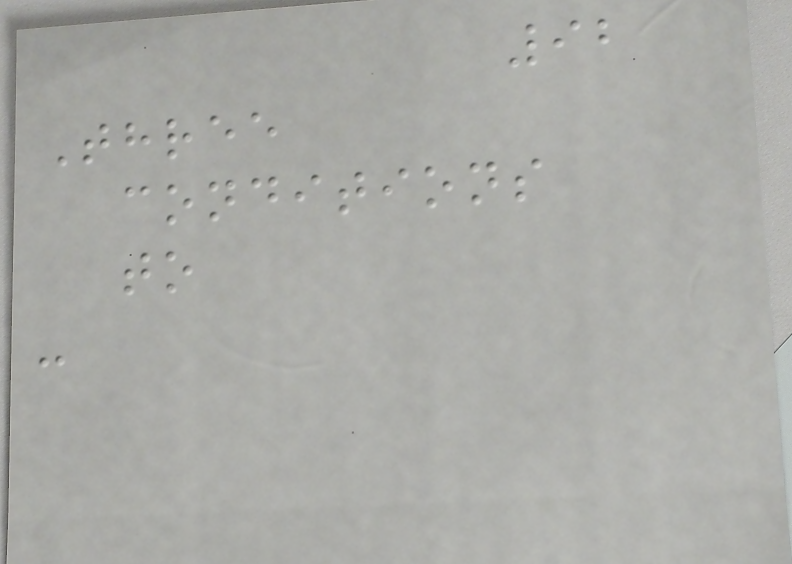92
Three
conditions
to
-
